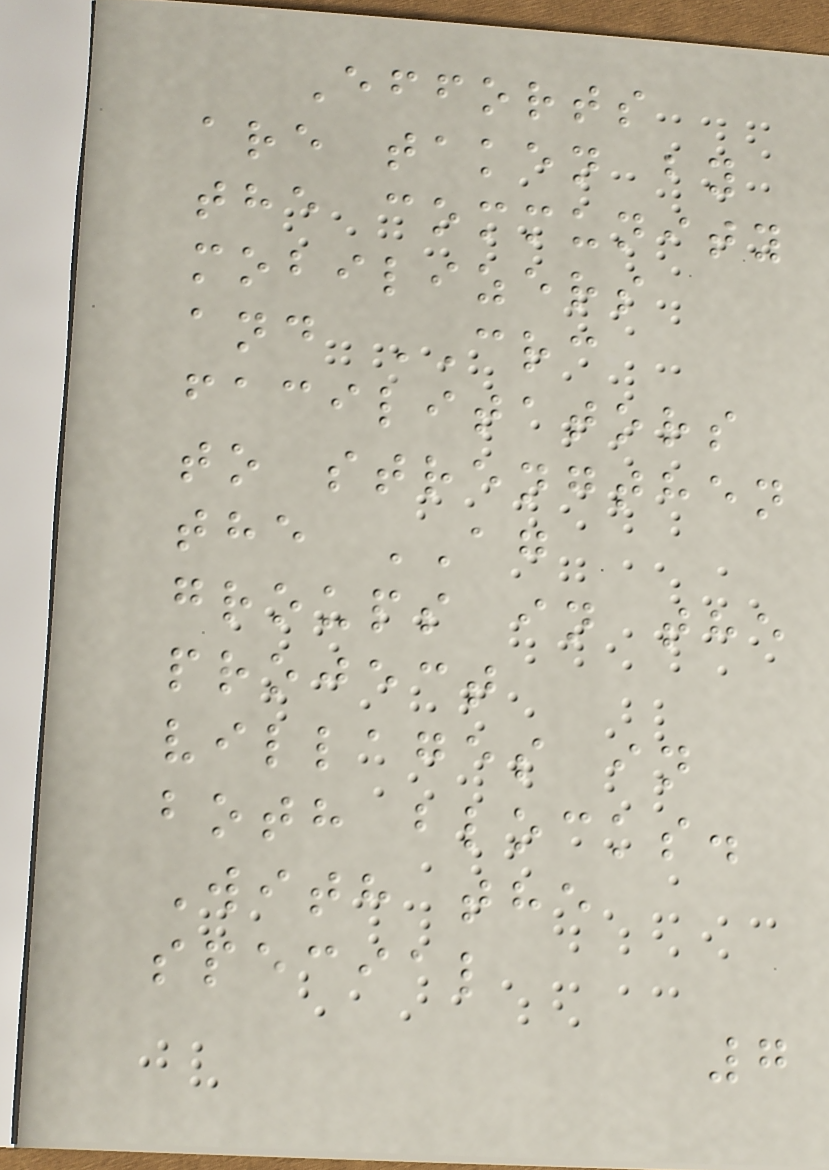Efforts
are taken by
the community
mobilizers
and CRC
facilitators
to strengthen
the AG
groups in the
project
villages in
both blocks.
With the
special
7
